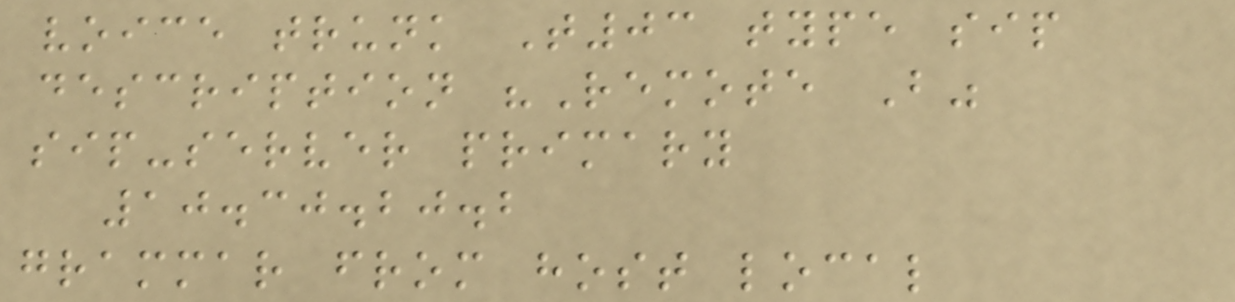voice trunk T03 type sip
description "Remote B"
sip-server primary
10.30.20.2
grammar from host local
